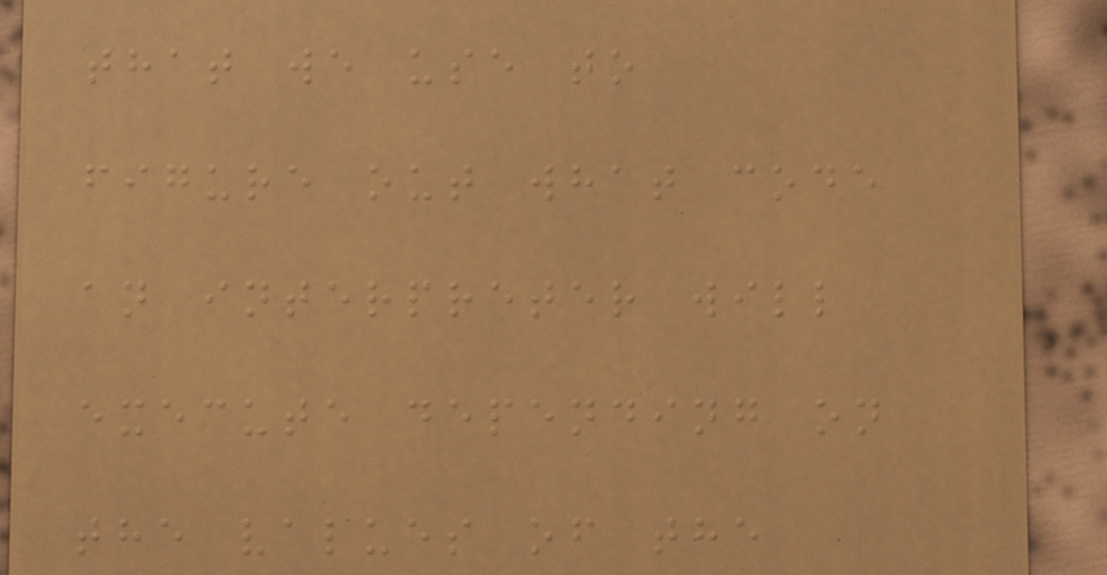that we use to
figure out what code
an interpreter will
execute depending on
the values of the
